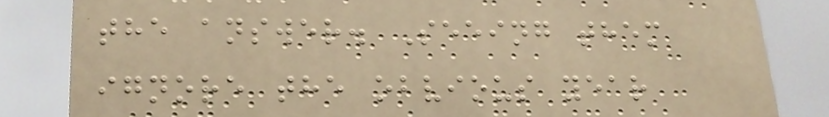the answer. Seeing them
ignore the obvious year
